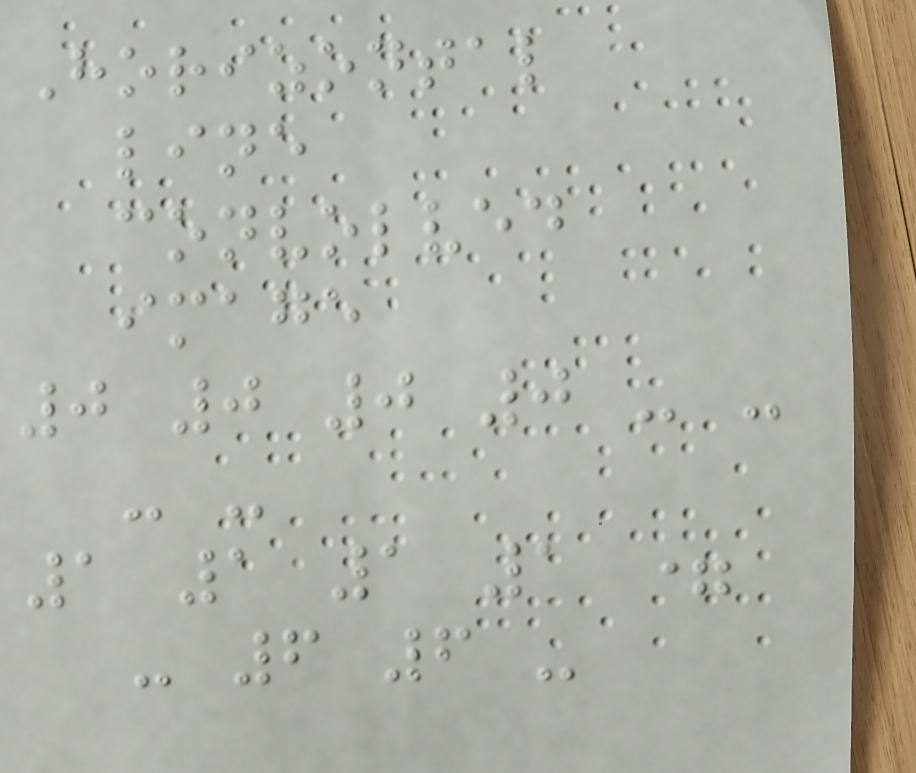Horizontal
line
convolved
image
0 0 0 0 - -
- -
1 1 1 1 =
- 6 6 -
